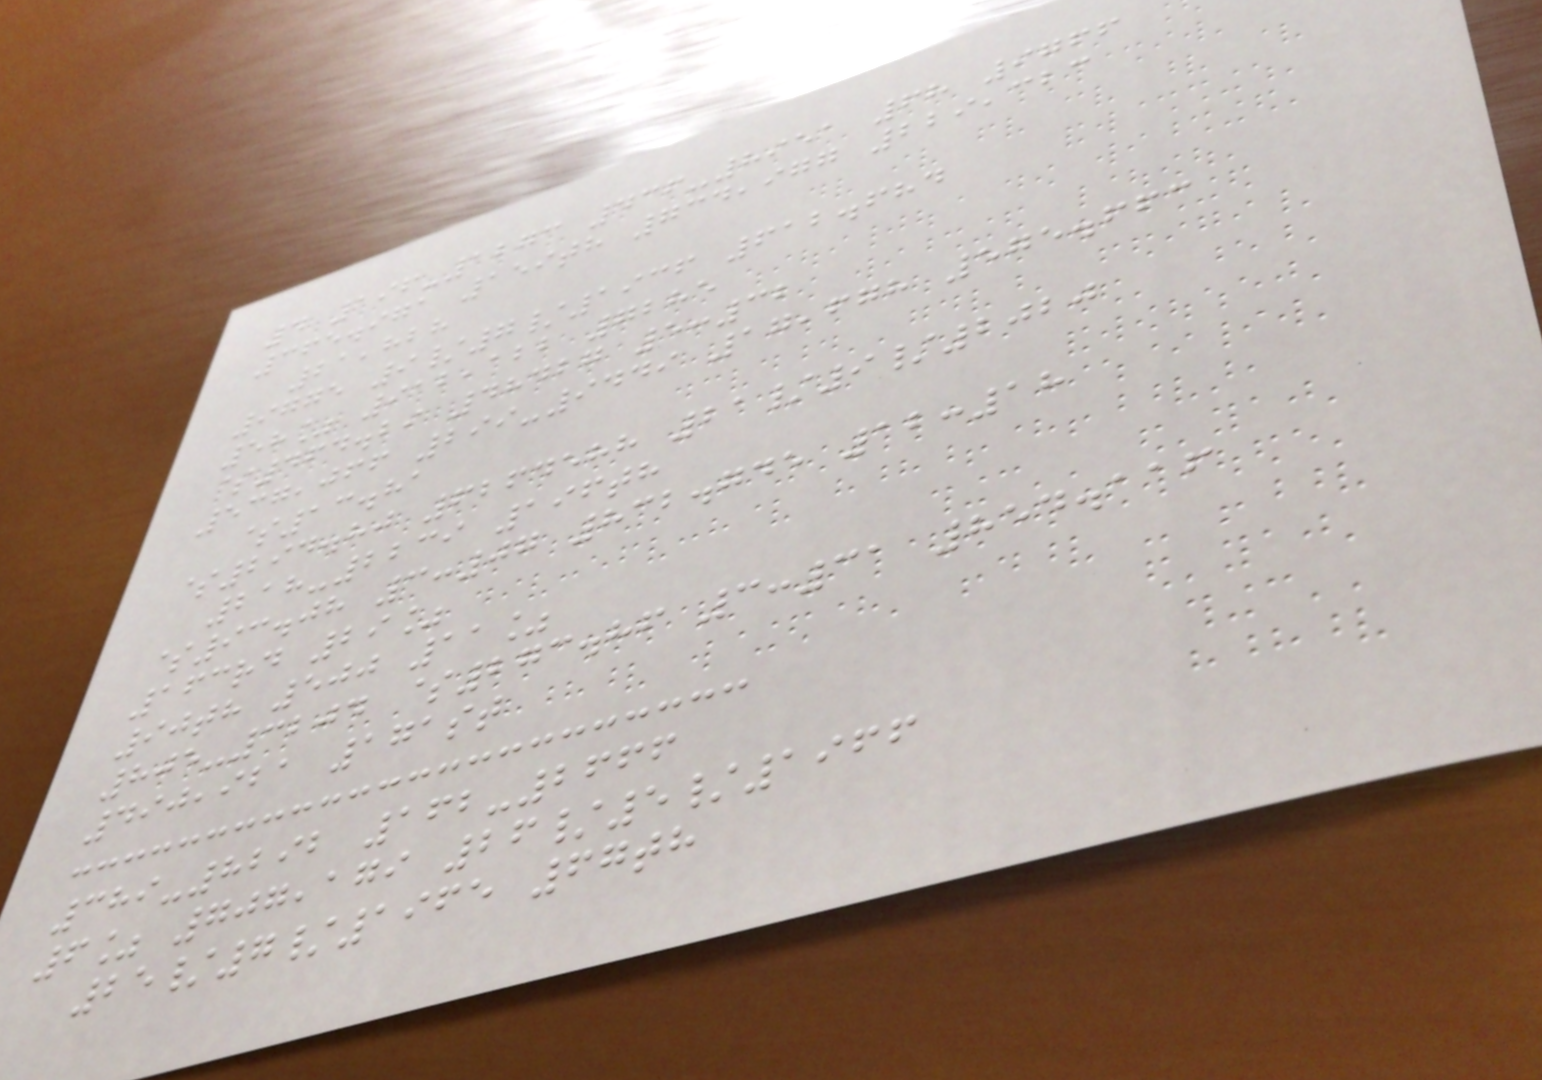4 196-1273 436-8951 68 9766
365.971 159th 734,977 229,323
21,828
9775 9/7/1936 612.684
58% 912,122 7285
$464.29 48427 5:32
537,066 299-9449 17,678 575.663
$13.81
$294.80 6264588 21/9/2020
218-2239 196th
$93.08 3:07 832.745 12:18
163rd 29%
90th 500 11%
805-3204 $273.86 3:31 854.116
490,921 171st
389-8292 162-2666
6% 707,179 26/5/1966
25/7/1965 67th
